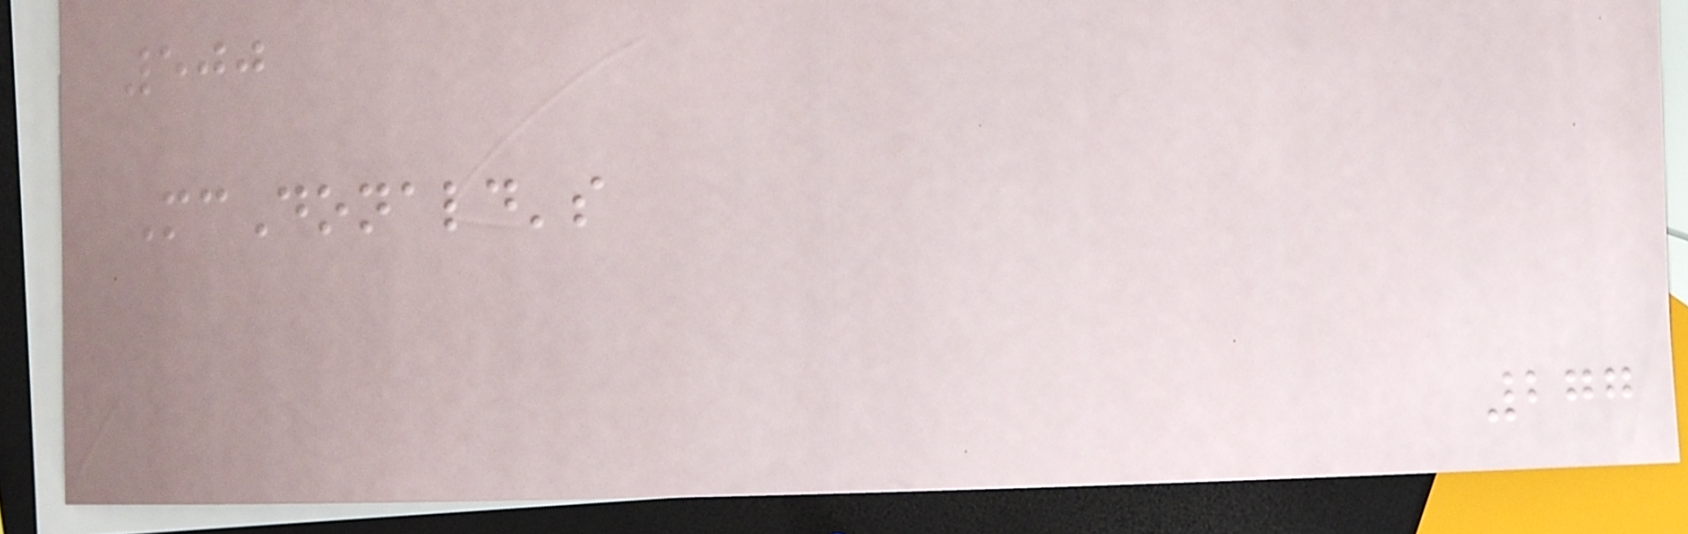500
McDonald's
277
